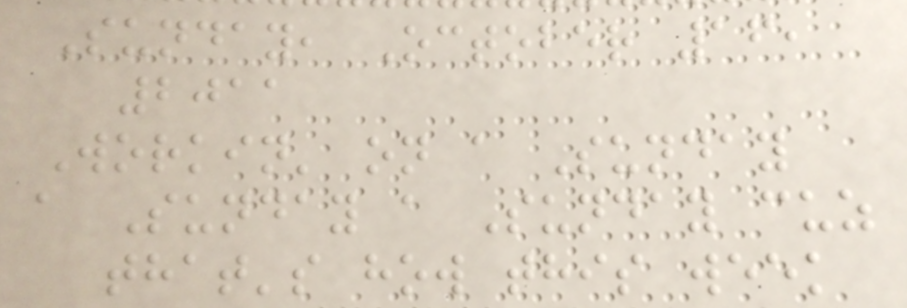Sunday, October 16,
2011
Workin' on a Sunday
a Sunday a Sunday cuz
that's how this week
